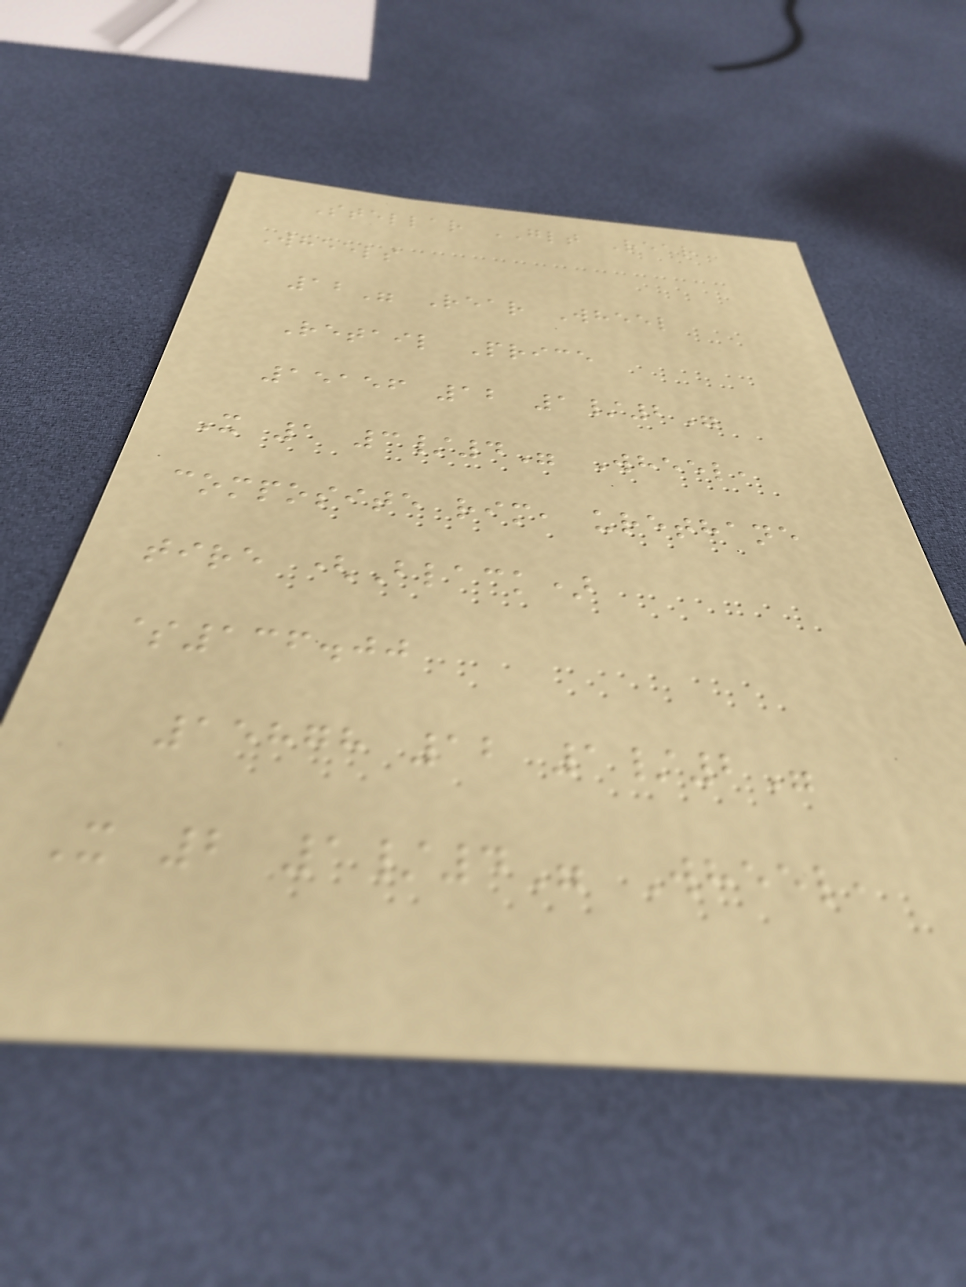Stellar GLT Rear
Wheels
12" Rear Wheel
Retail Price
15156 12 1/2"
X 1 3/4" Wheel,
composite rim, urethane
tire (Black)
$136.00
15878 12 1/2"
X 2 1/4" Wheel,
